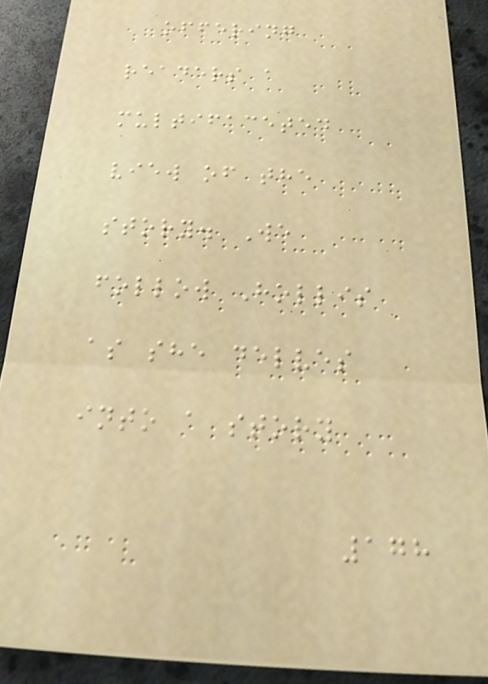offering
readers a
multifaceted
view of the
story. We
follow Hollis
as she delves
into a story
178
